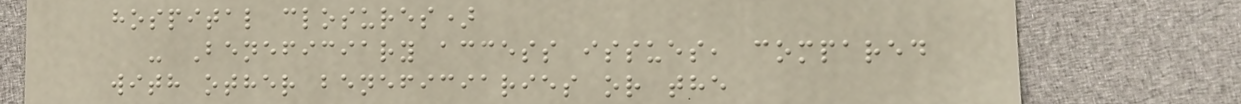hospital closures)
- Beneficiary access issues, compared
with other beneficiaries or the
